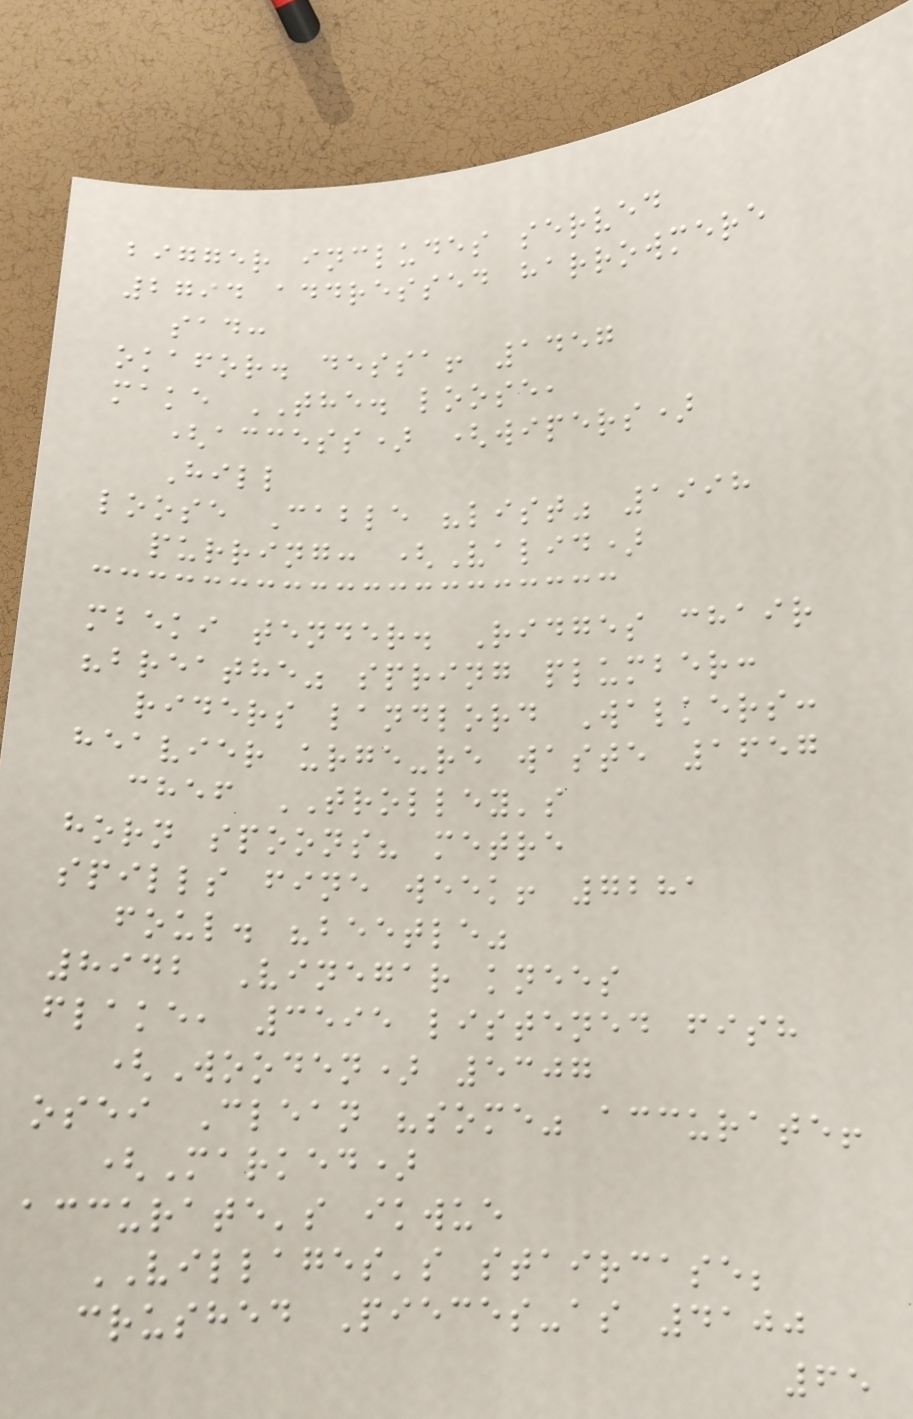bigger includes served
2794 addressed harrowmere
sad:
okafor. dessa! 1457
make THE. loose,
(access) (wipers)
Hill
loose Cable "list" 1998
purring: (Valid)
mbeki tender. Ridges chair
"breathe" spring plumber:
riders landlord Walkers:
heavier urge-re waste 1657
chef TROLLEY's
horn spoons? metre
spills fine week! 7281
foul. "beetle"
8942 Vinegar knees
flake, 3595 listened fish
(Wooden) 5307
osei Clean "some" accurate!
(Marked)
accurate's ikwue
VILLAGES's staircase;
crushed Pieces-as 4100
65
